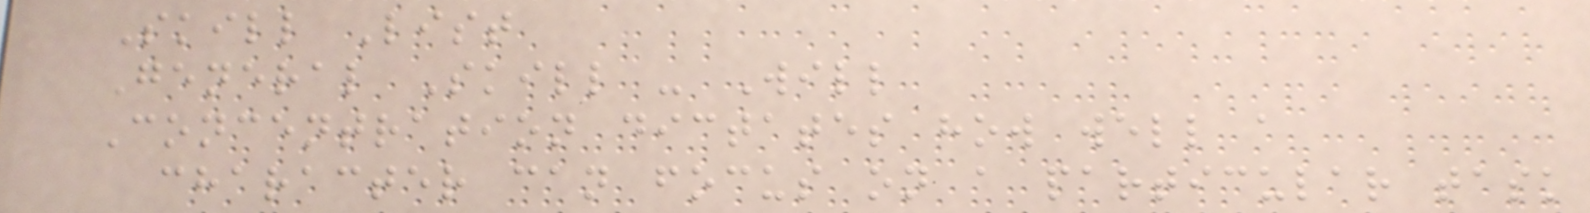Skill List
General Skill - Will
Concentration dictates how well a
character can focus on a particular task
